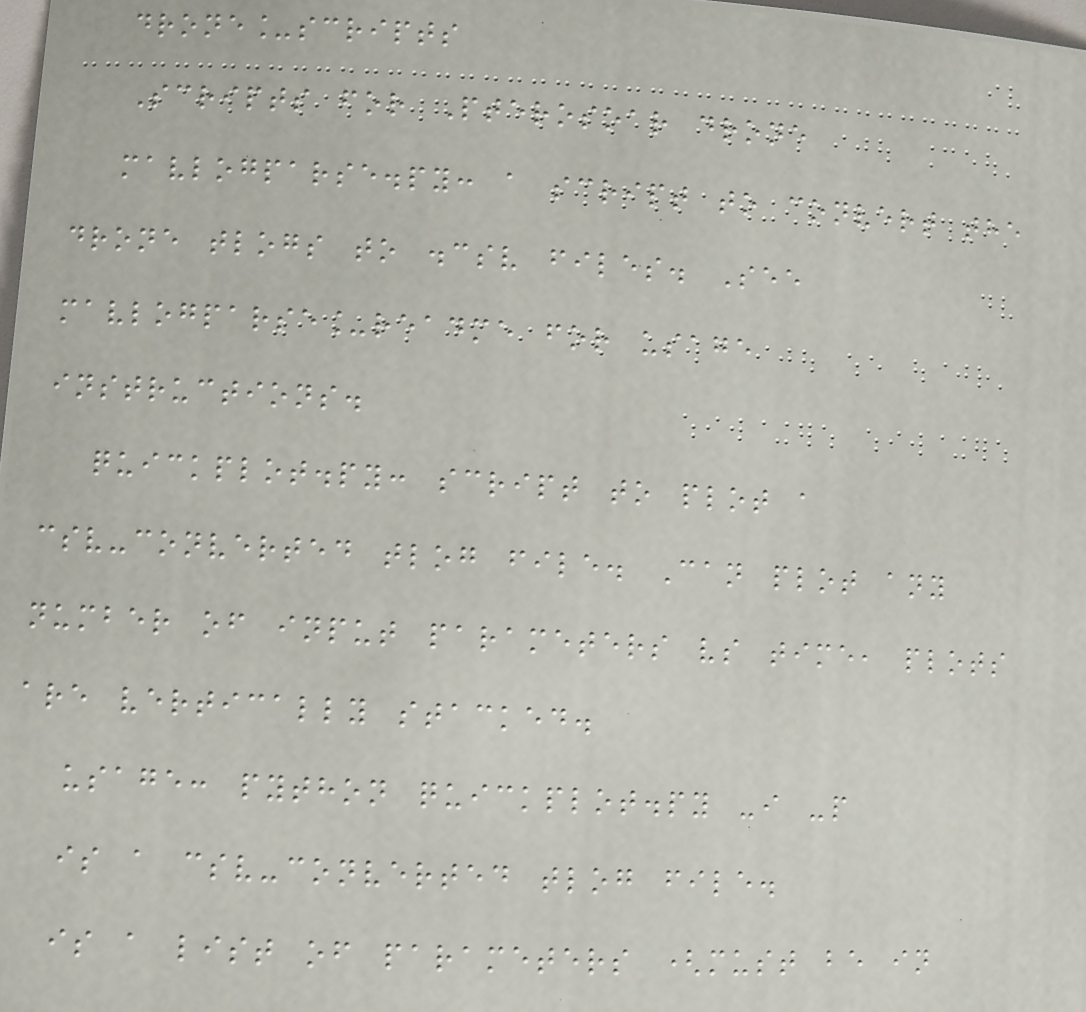drone_scripts
Scripts for Pterosoar drone
mavlogparse.py: a script to convert the
drone tlogs to .csv files. See
mavlogparse_readme for usage
instructions.
quickplot.py: script to plot a
csv-converted tlog file. Can plot any
number of input parameters vs time, plots
are vertically stacked.
usage: python quickplot.py -i -p
is a csv-converted tlog file.
is a list of parameters (must be in
